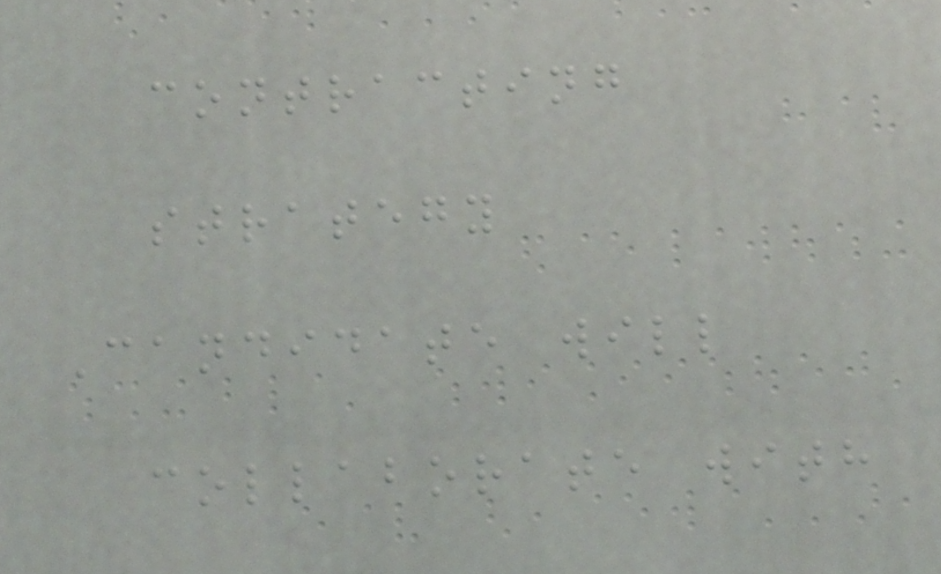contracting
strategy
Candidate will
collaborate with
